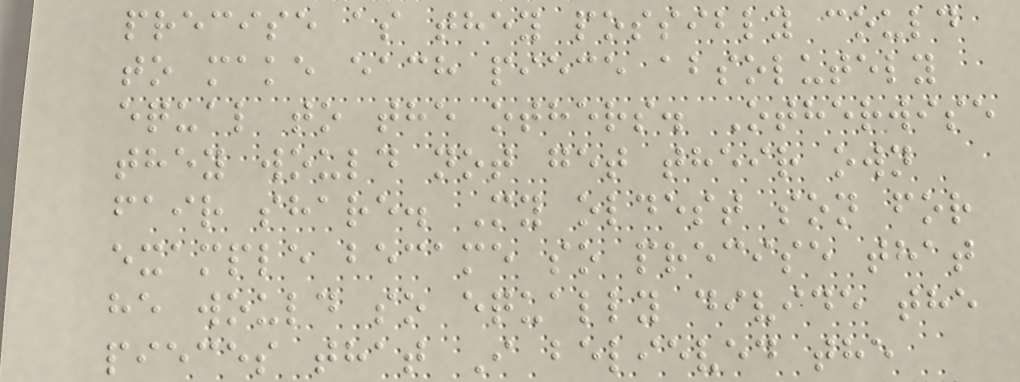precise as they possibly could
to make each piece absolutely
equal to the others. Otherwise
they would not get their own
fair share. My oldest son for
example became so precise that
he would so equally divide the
pieces that I believed the
